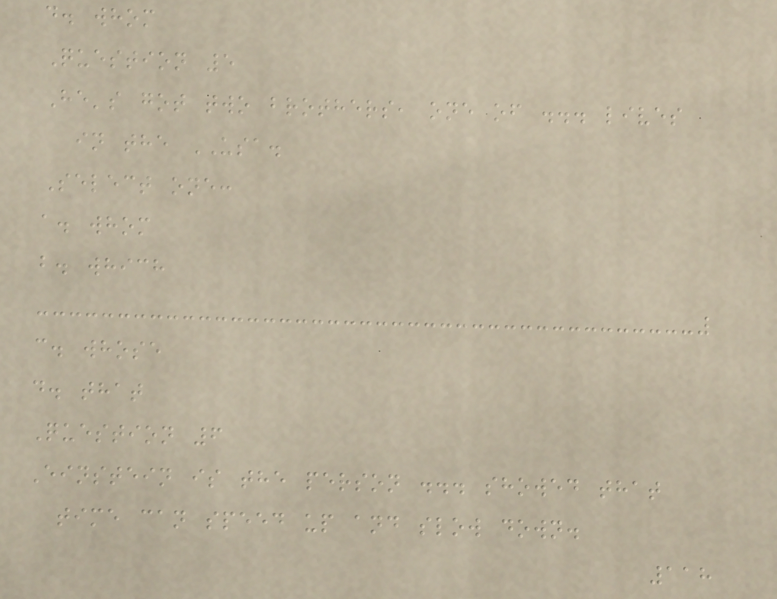d. whom
Question 5
He's got two brothers, one of ... lives
in the USA.
Select one:
a. whom
b. which
c. whose
d. that
Question 6
Einstein is the person ... showed that
time can speed up and slow down.
118
